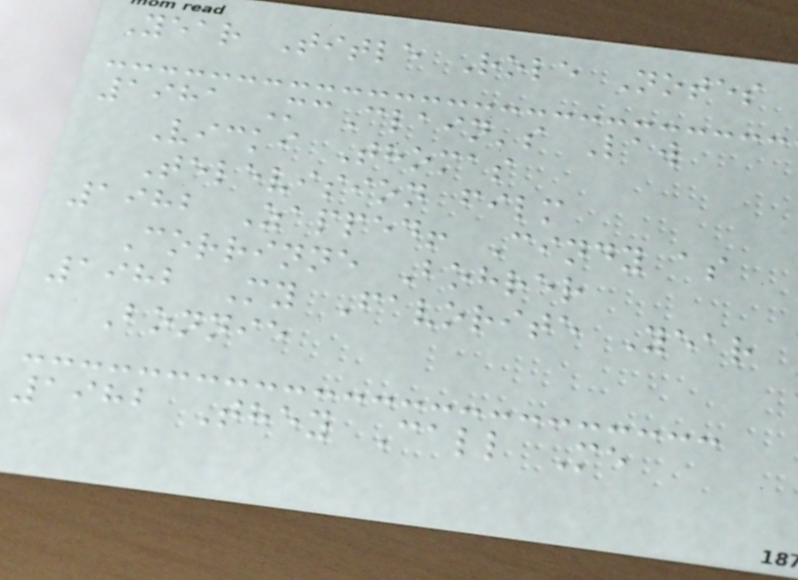Year Title Role Notes
1981 McClain's Law
Vicki Thomas
Television film
1982 Zapped! Cindy as
Corrinne Bohrer
1982 My Favorite Year
Bonnie
1982 They Call Me
